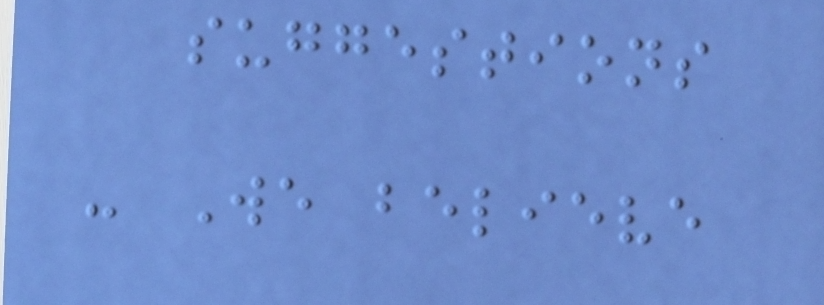suggestions
- We believe
